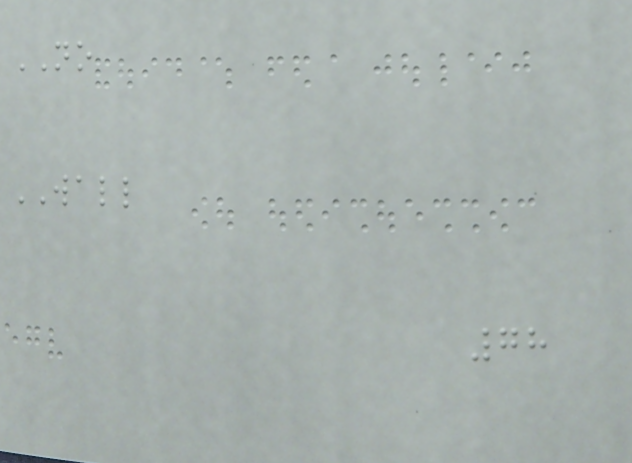NO
WALL
78
